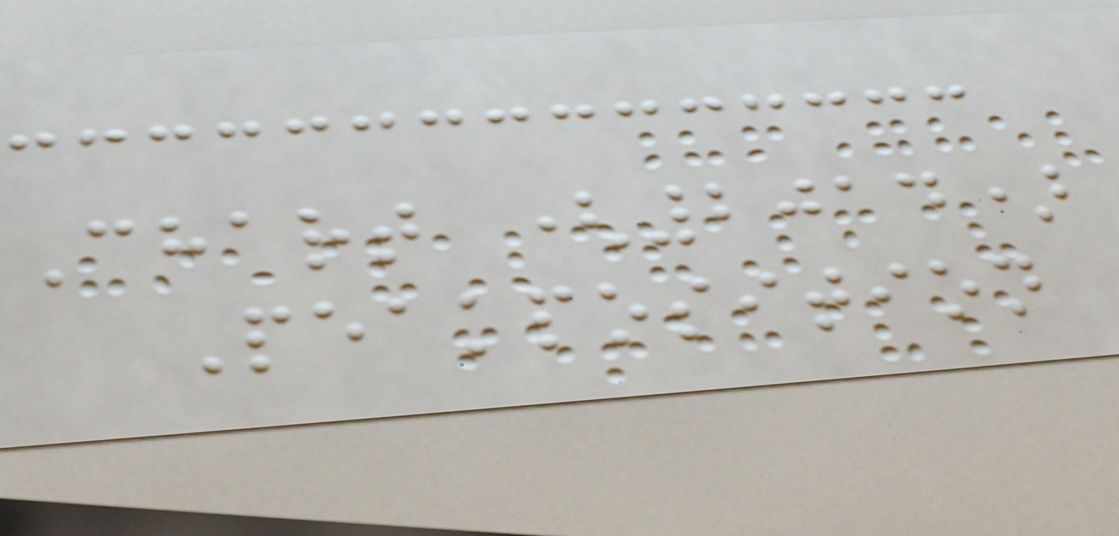Chart (2014)
Peakposition
